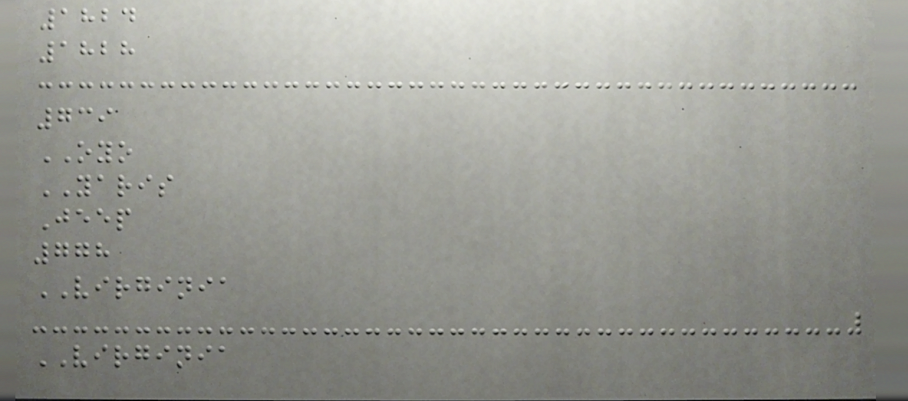1824
1828
739
OYO
YARIS
Jeep
778
VIRGINIA
VIRGINIA
